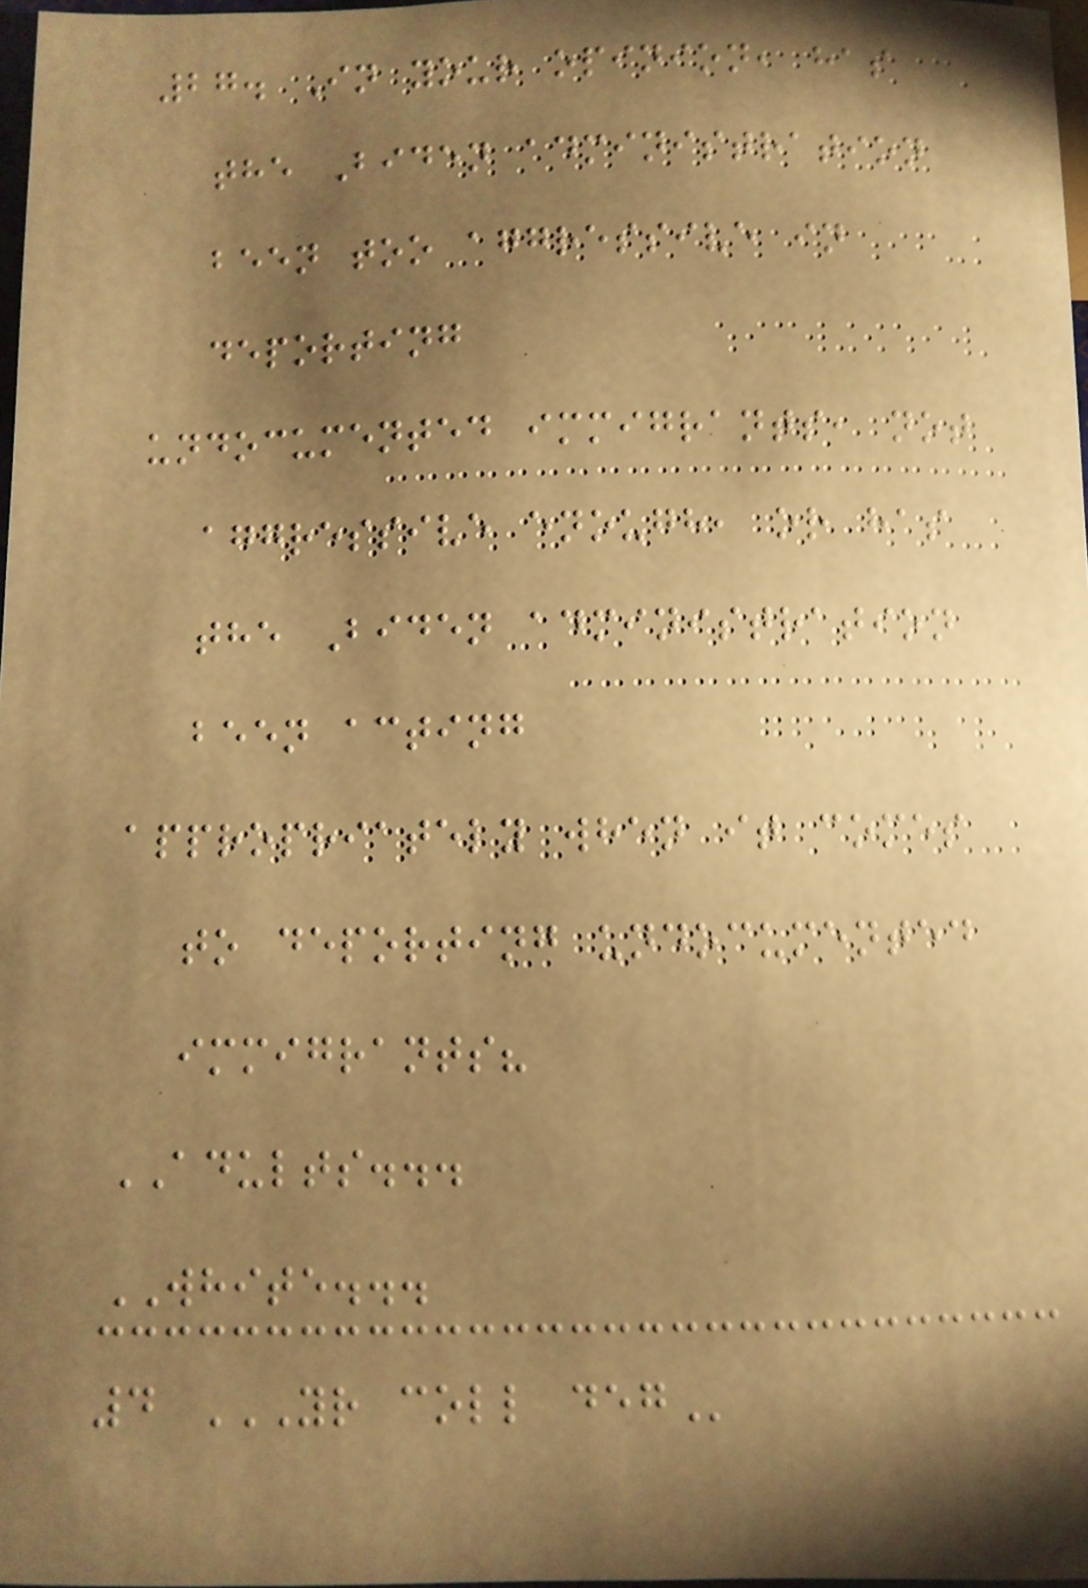27. In your opinion, has
the Biden administration
been too aggressive in
deporting
undocumented immigrants, not
aggressive enough, or has
the Biden administration
been acting
appropriately when it comes
to deporting undocumented
immigrants?
ADULTS...
WHITE...
4 YR COLL DEG
